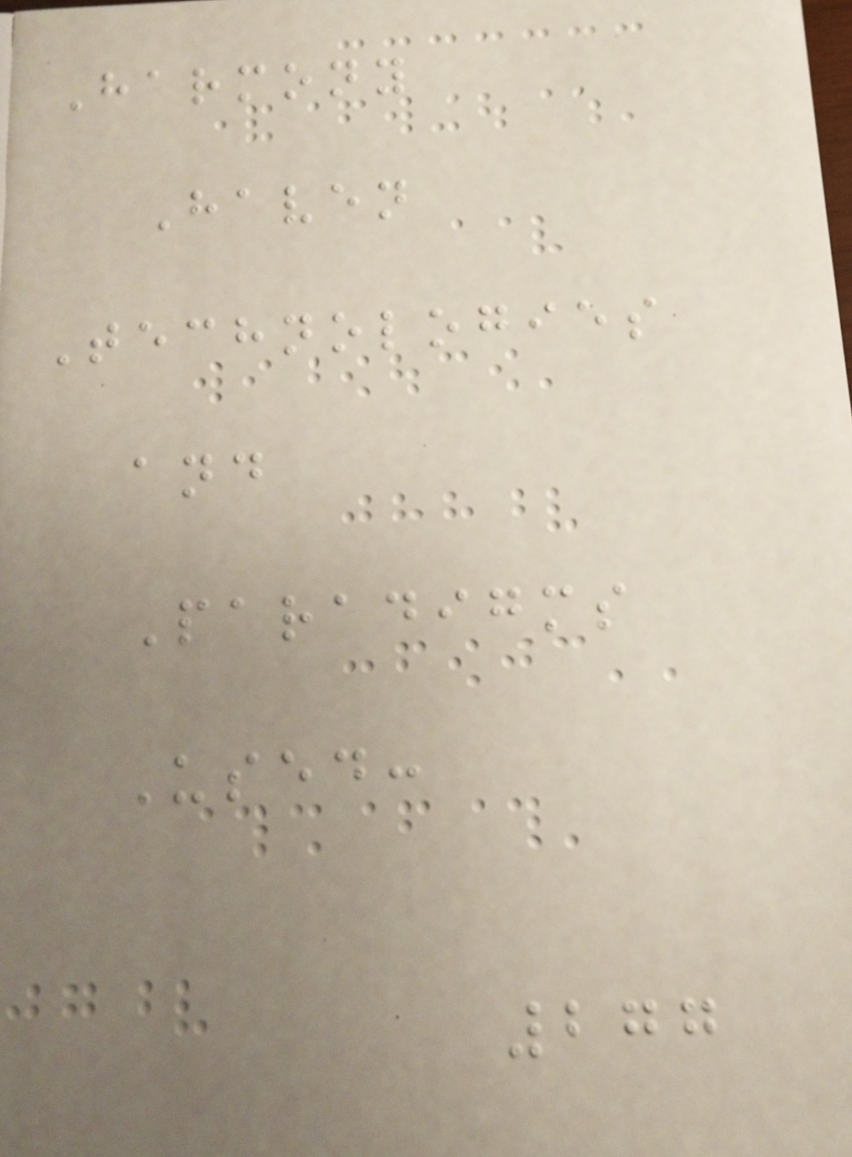Harmony
Haven
Technologies
and
Paradigms
Used:
277
